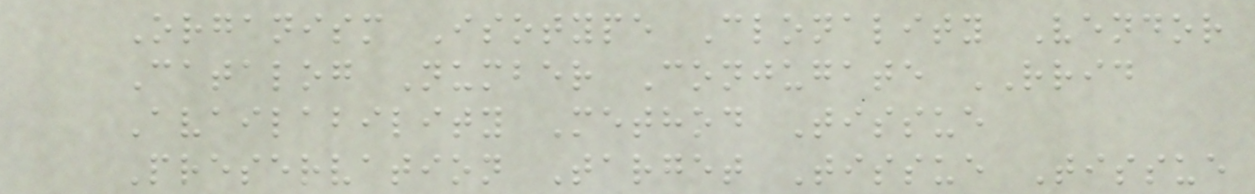Organism Isotype Clonality Vendor
Catalog Number Conjugate RRID
Availability Method Tissue
Preservation Target Tissue Tissue
